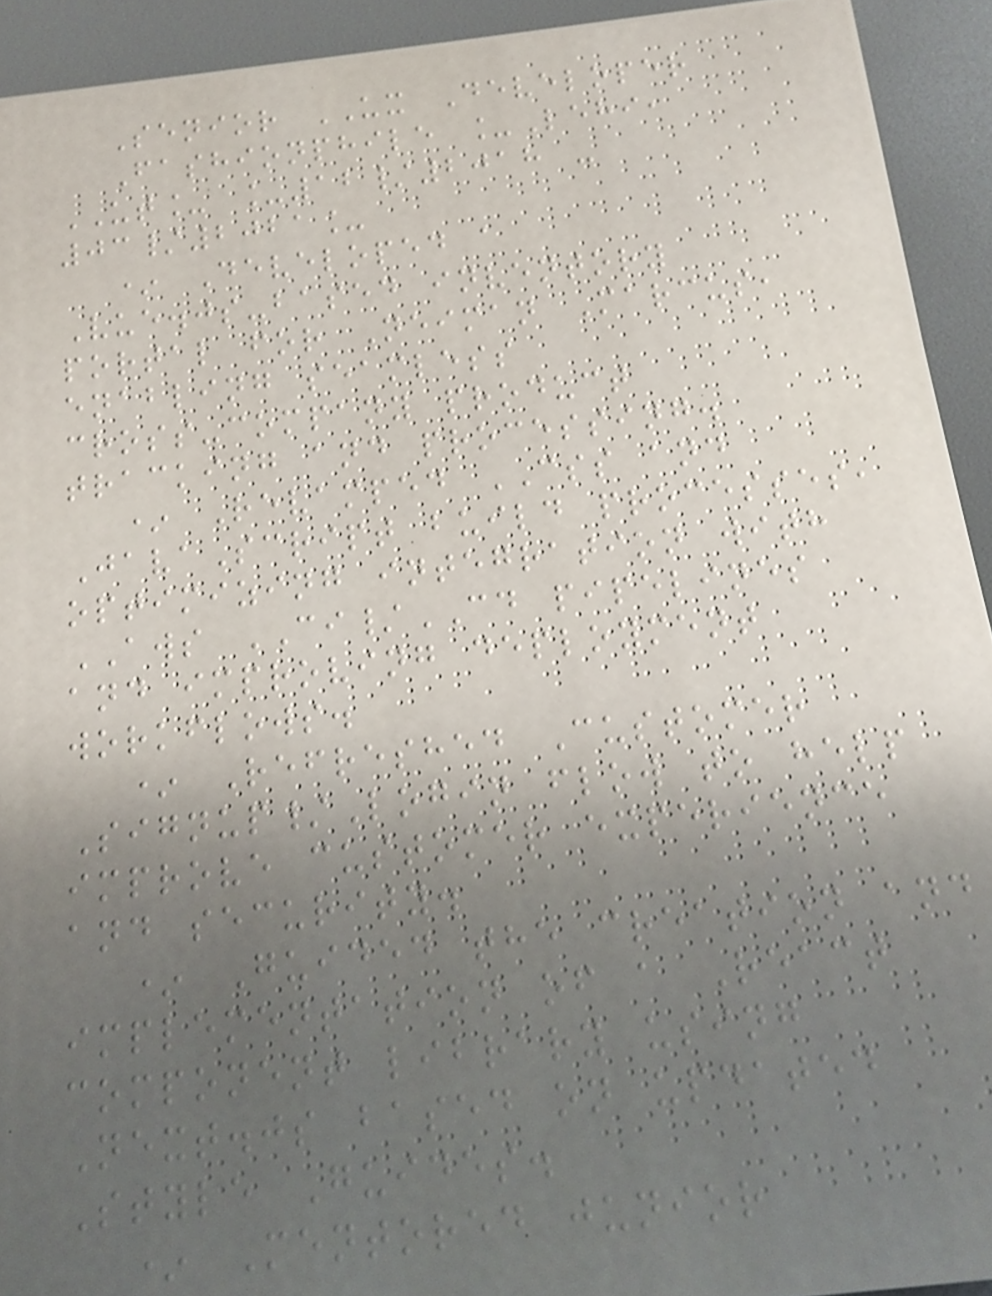Senior UX Developer
Fashionphile _Lehi,
UT_ _12/2018 -
03/2021_
* Developed a
Vue.js-based inventory
portal for Neiman Marcus,
enabling seamless
cross-company product
tracking and processing.
* Revamped CSS and
JavaScript build processes,
optimizing integration with
AWS CI/CD pipelines
and improving deployment
workflows.
* Refreshed Customer
Signup/Login flow to help
improve customer experience
and security.
* Guided the creation and
implementation of a React
component library using
Next.js based on updated
Style Guides.
* Mentored junior
